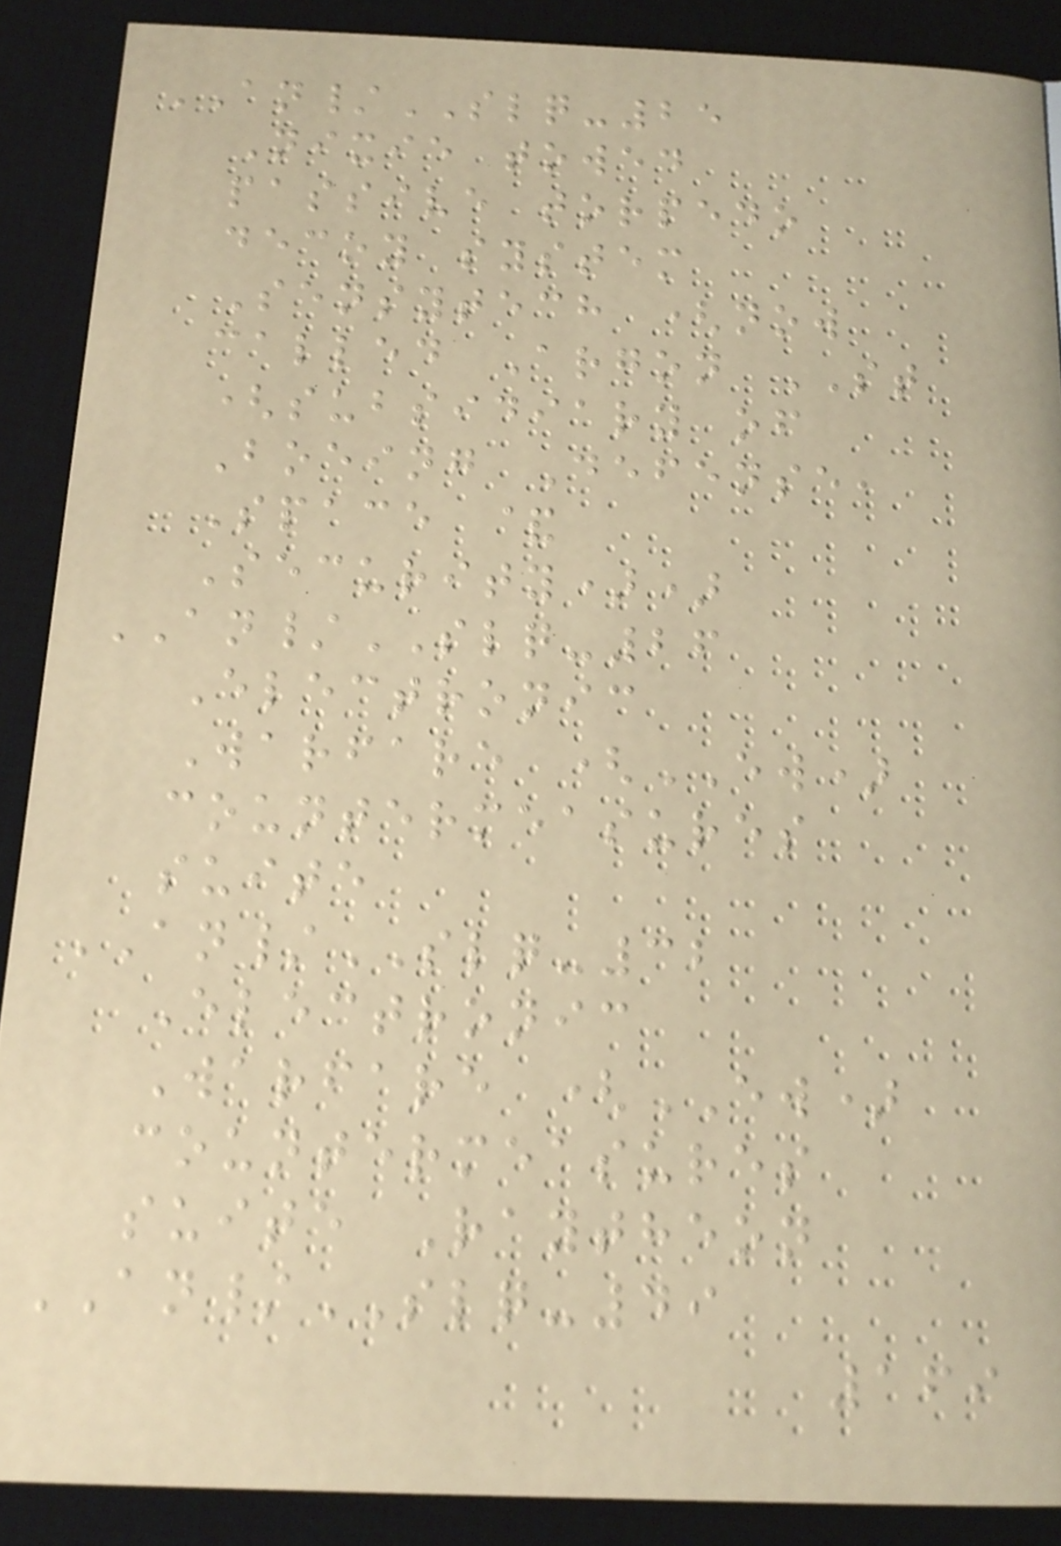AN/SLQ-25
Nixie towed
passive torpedo
decoy system
Sensytech (now
called Argon ST
(subsidiary of
Boeing Defense,
Space &
Security))
AN/SLQ-26
Electronic
Warfare (EW)
countermeasures
suite
AN/SLQ-32
Electronic
Warfare (EW)
countermeasures
suite Raytheon
AN/SLQ-49
169
